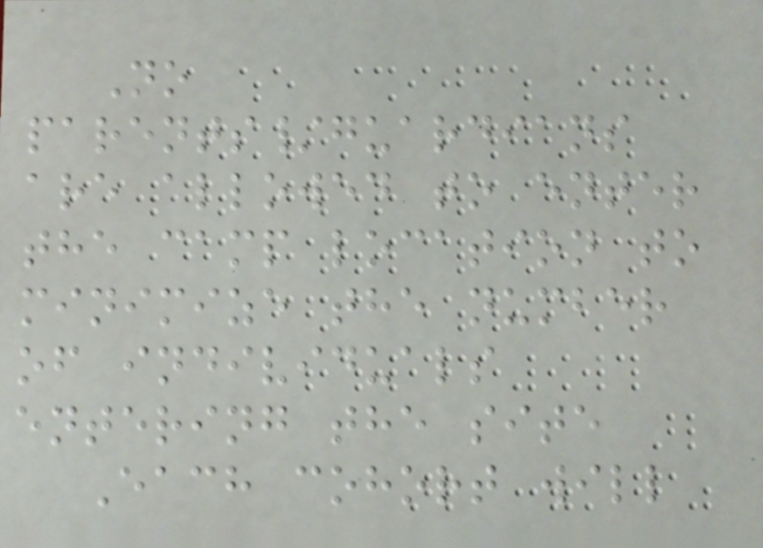No
parents/guardians
are allowed to enter
the camp location to
minimize the number
of individuals
entering the site
Each cohort will
